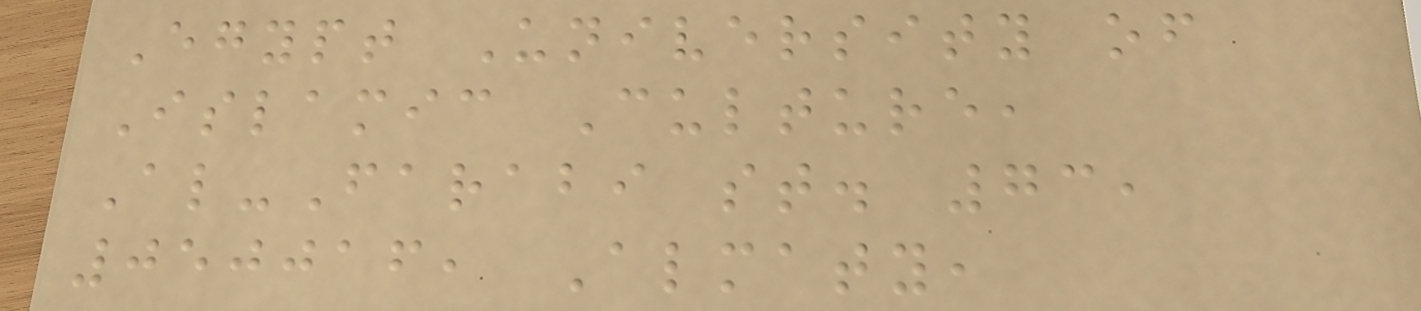Egypt University of
Islamic Culture,
Al-Farabi st. 73,
050016, Almaty,
